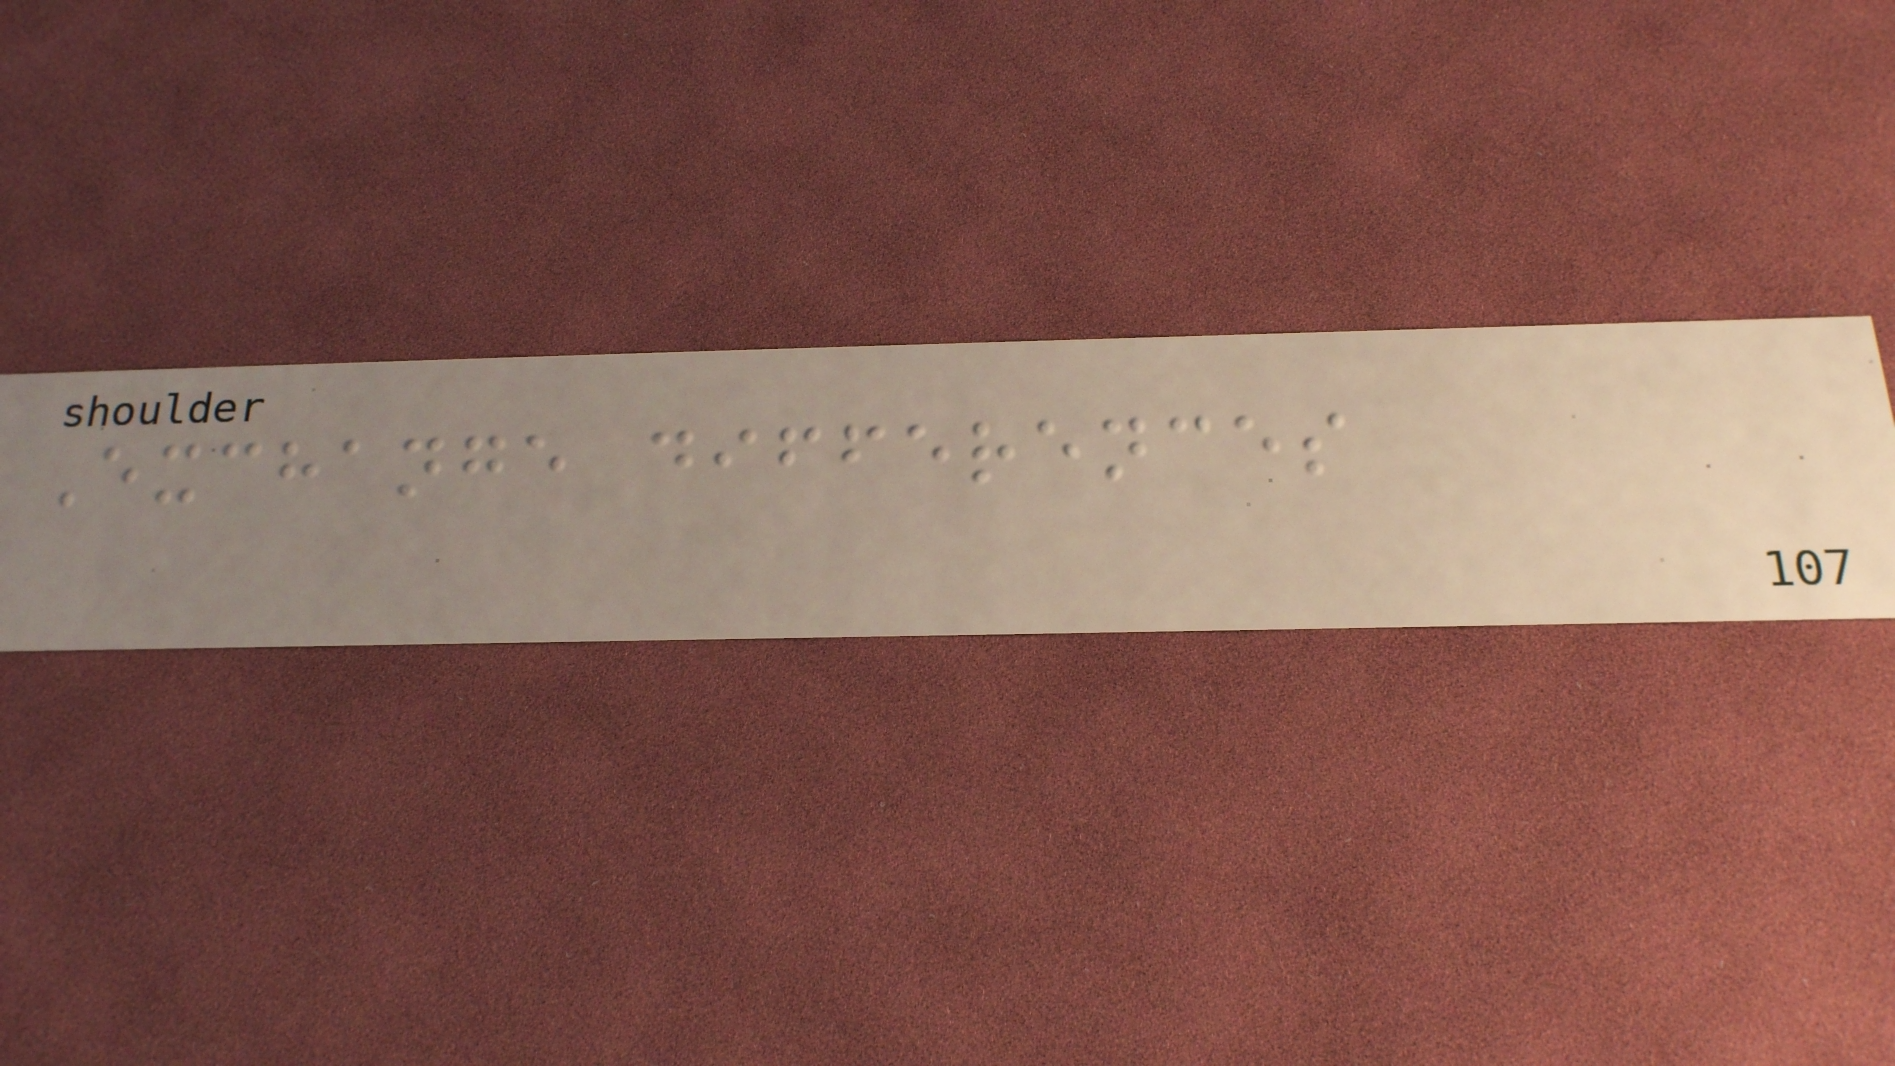Exchange differences
